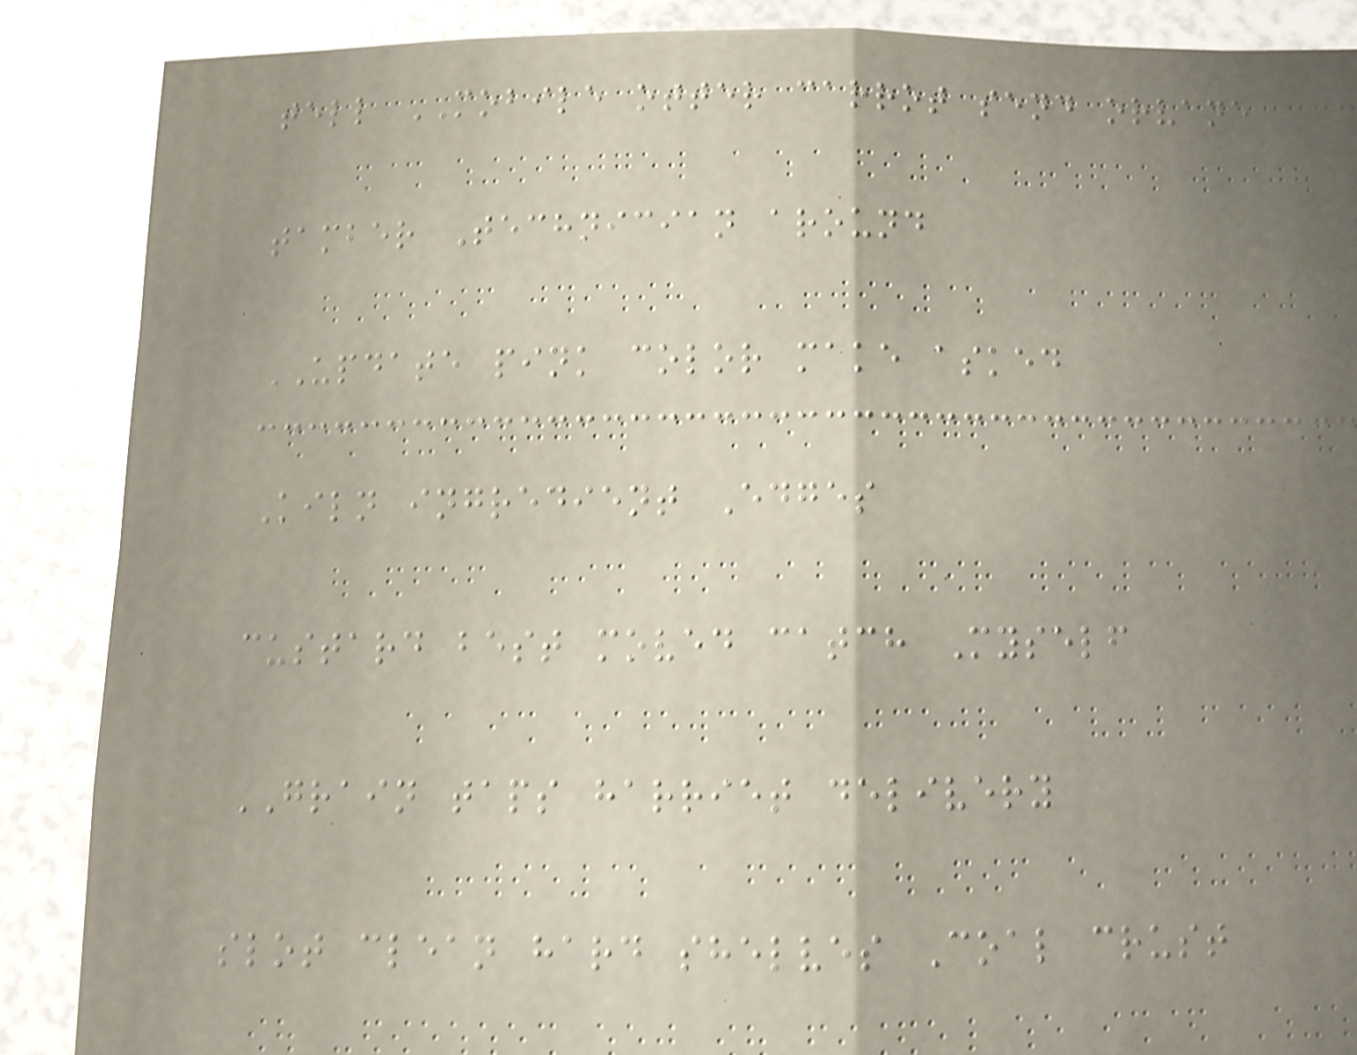tell MOBILE otter carrot send orvane
tamber Technician around
UPDATE pink color make asked
Kiln ingredient Edges
custard best moved catch Myself
GRAIN taps harriet delivery
slot clean hard shelves Coal crust
